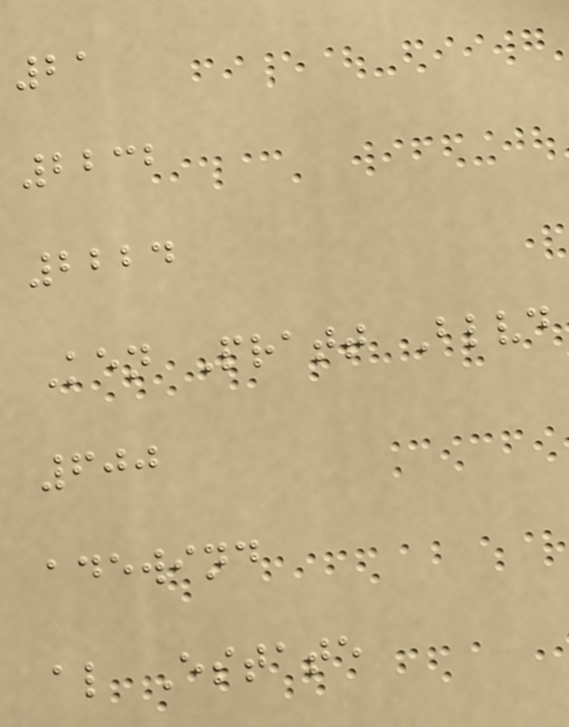21
2232
2224
Ken Pratt Blvd
600
adewind
al Estate
